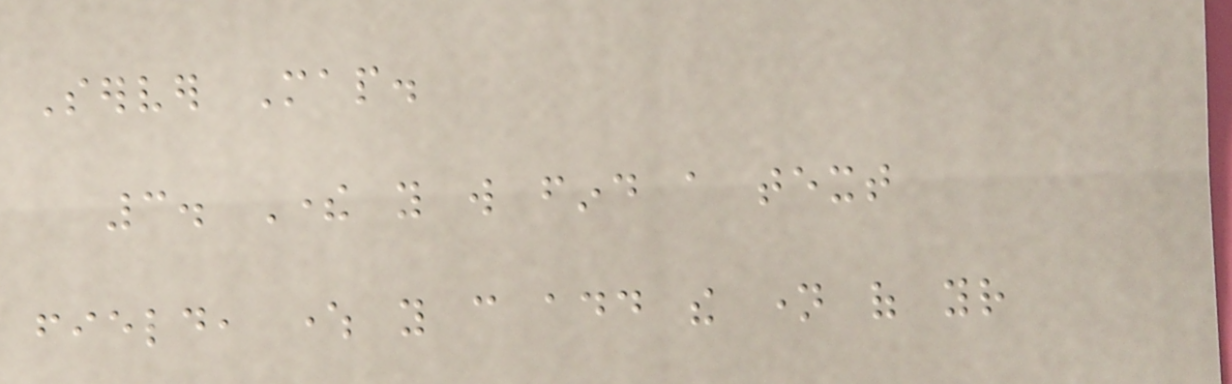Server Map.
3. There you will find a text
field, where you can add the name of your
